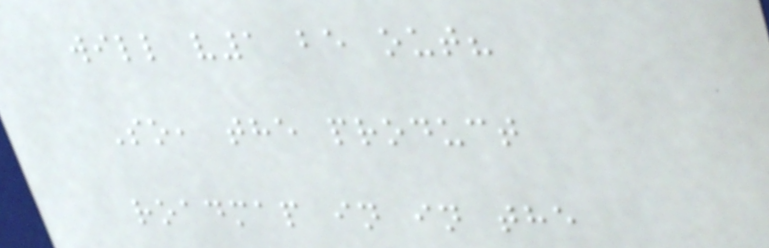will v1 be out?
So, the product
roadmap in in the
